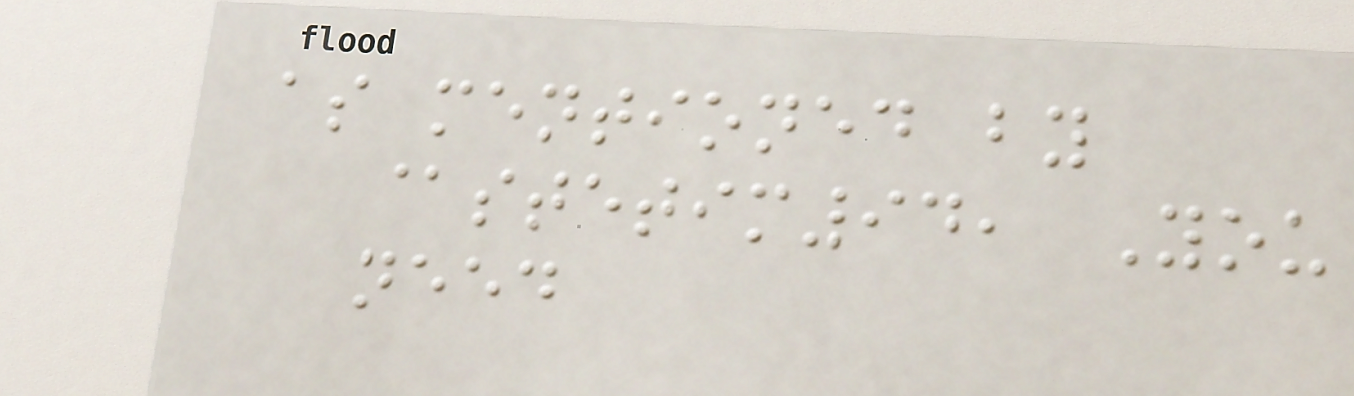as mentioned by
@stetim94, You
need
